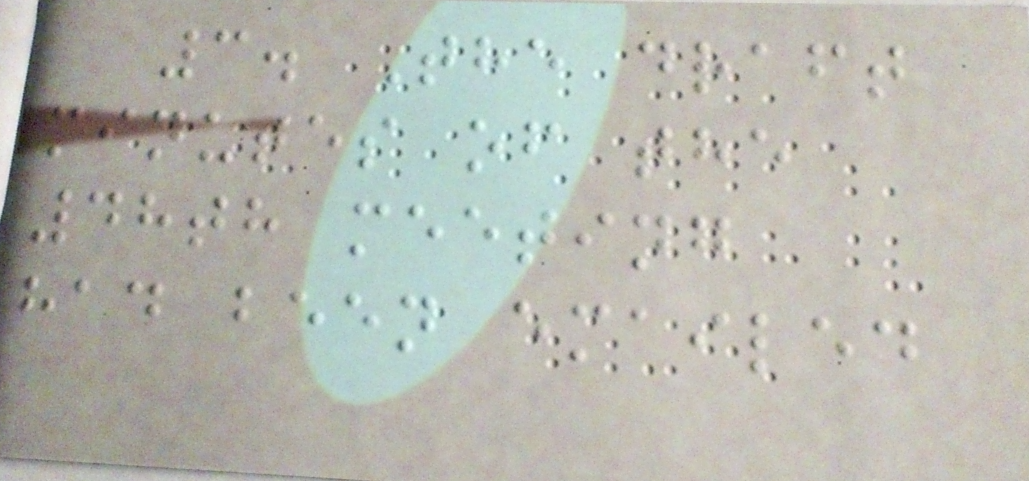3. The draft
minutes of the
48th meeting
had been emailed
